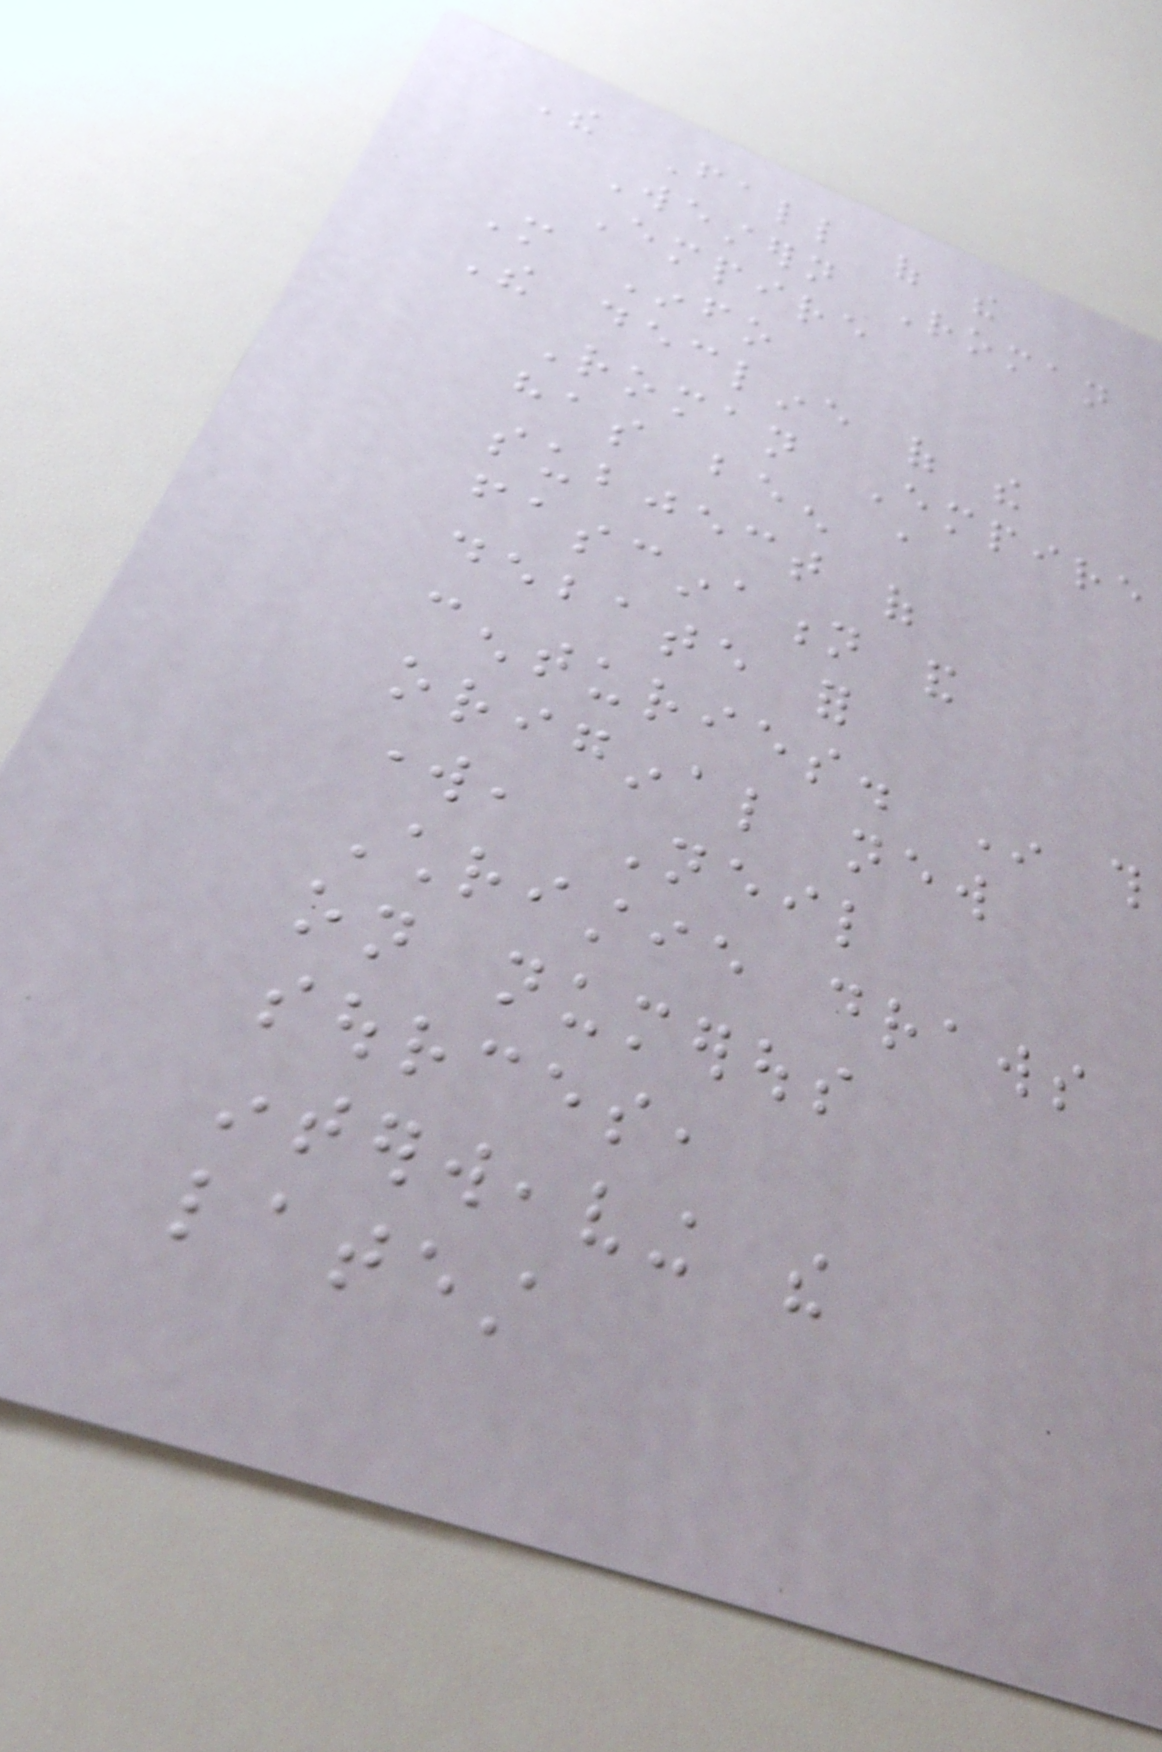The Fall of the
Western Roman
Empire
More Info
The decline of the
Roman Empire
has been a
subject of
fascination and
debate for
centuries. In this
original new
work, Neil
Christie draws
on numerous
sources,
interweaving the
latest
